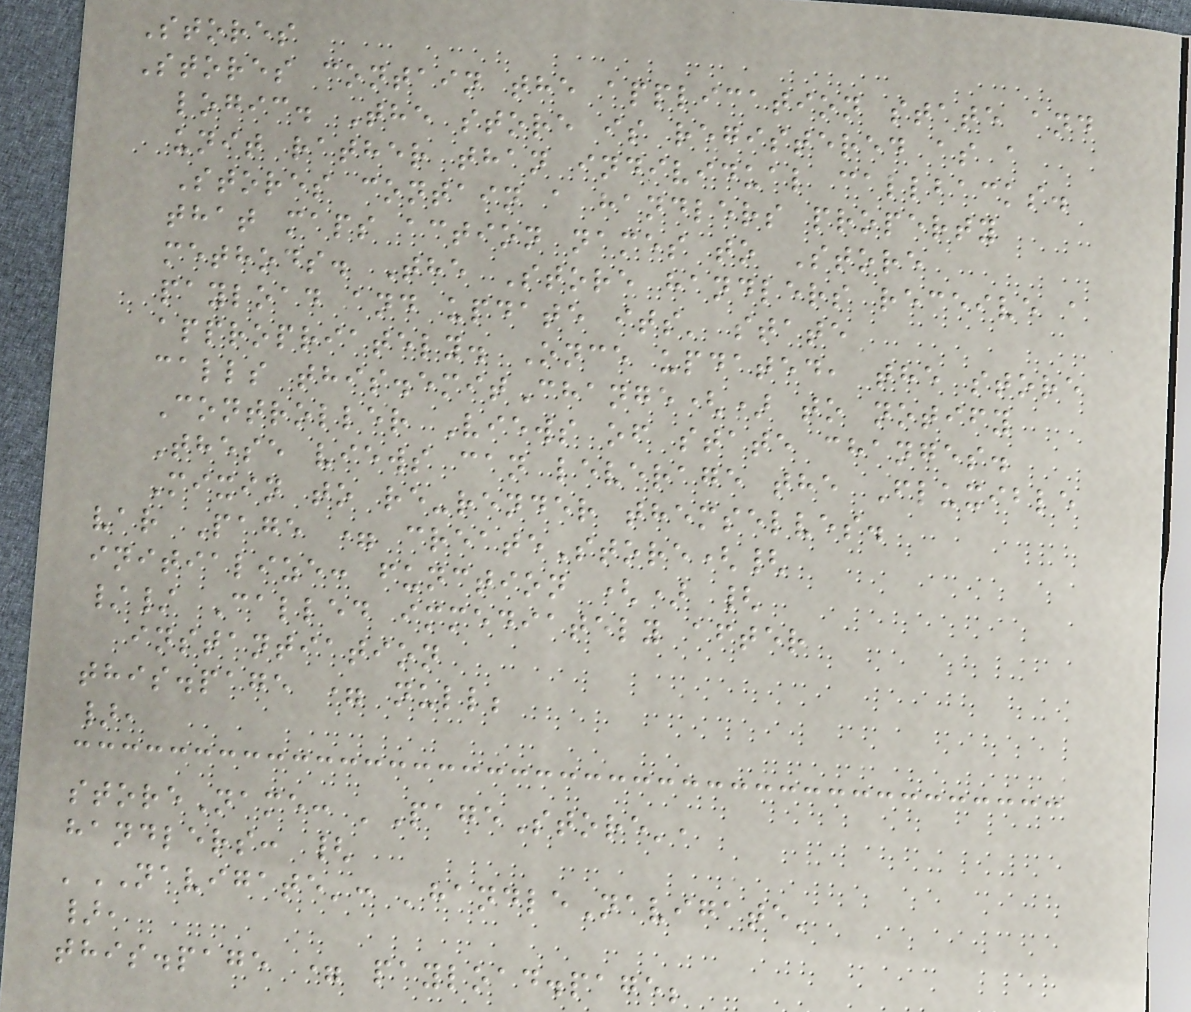Stores
Stores contain the application state and
logic. The store is registered as a
unit rather than individual callbacks.
Stores contain a handlers property
that maps action names to Store
methods. The Store handlers receive a
payload and update its' state
appropriately. Once updated, the store
calls this.emitChange() to notify
Controller Views of state changes.
These views can leverage the Fluxible
Mixin to re-render themselves.
var Page = createStore({
initialize: function () {
// Called immediately after
instantiation
this.page = null;
},
storeName: 'PageStore',
handlers: {
'NAVIGATE': 'handleNavigate'
},
this.page = payload.page;
